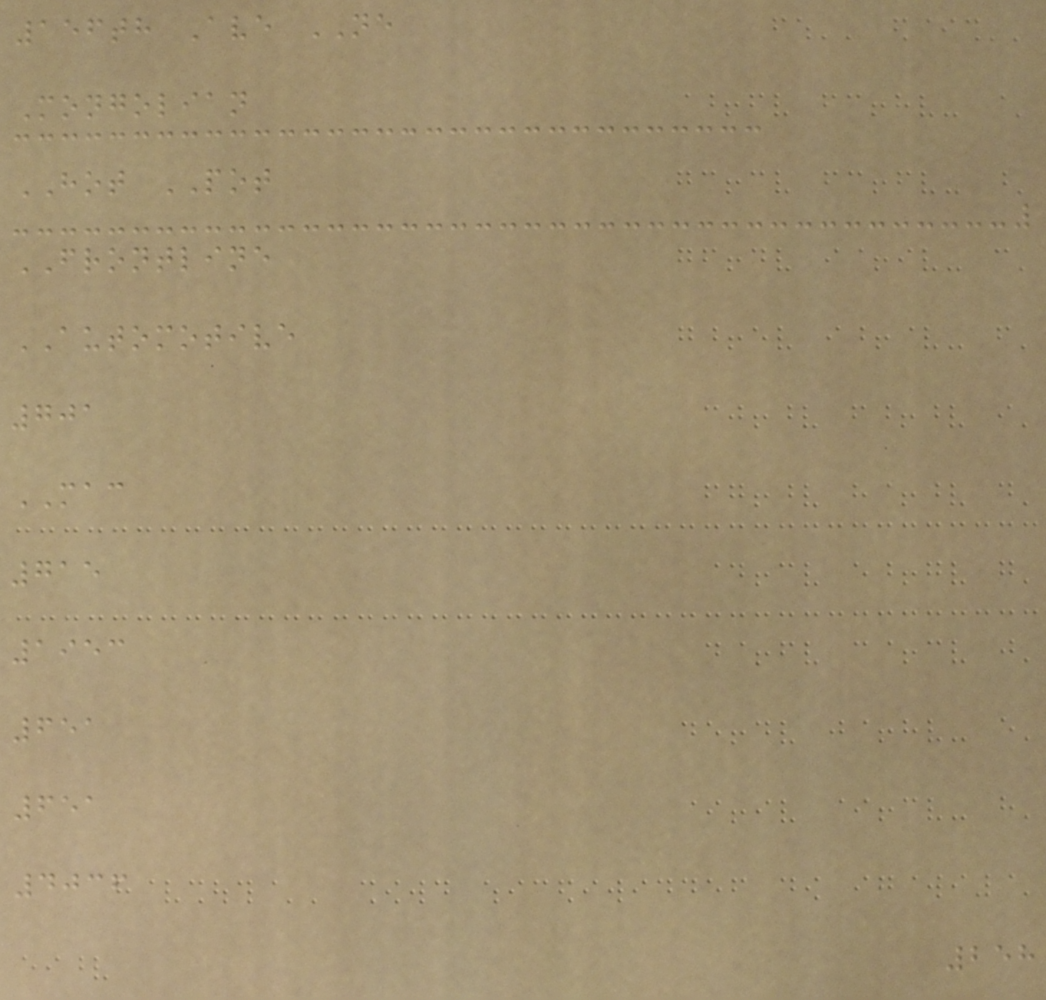156th Ave NE
Mongolian
HOT POT
FRONTLINE
AUTOMOTIVE
701
MAC
715
1953
651
651
4036
258
